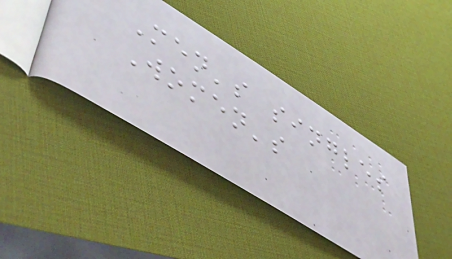Men's singles
Women's
